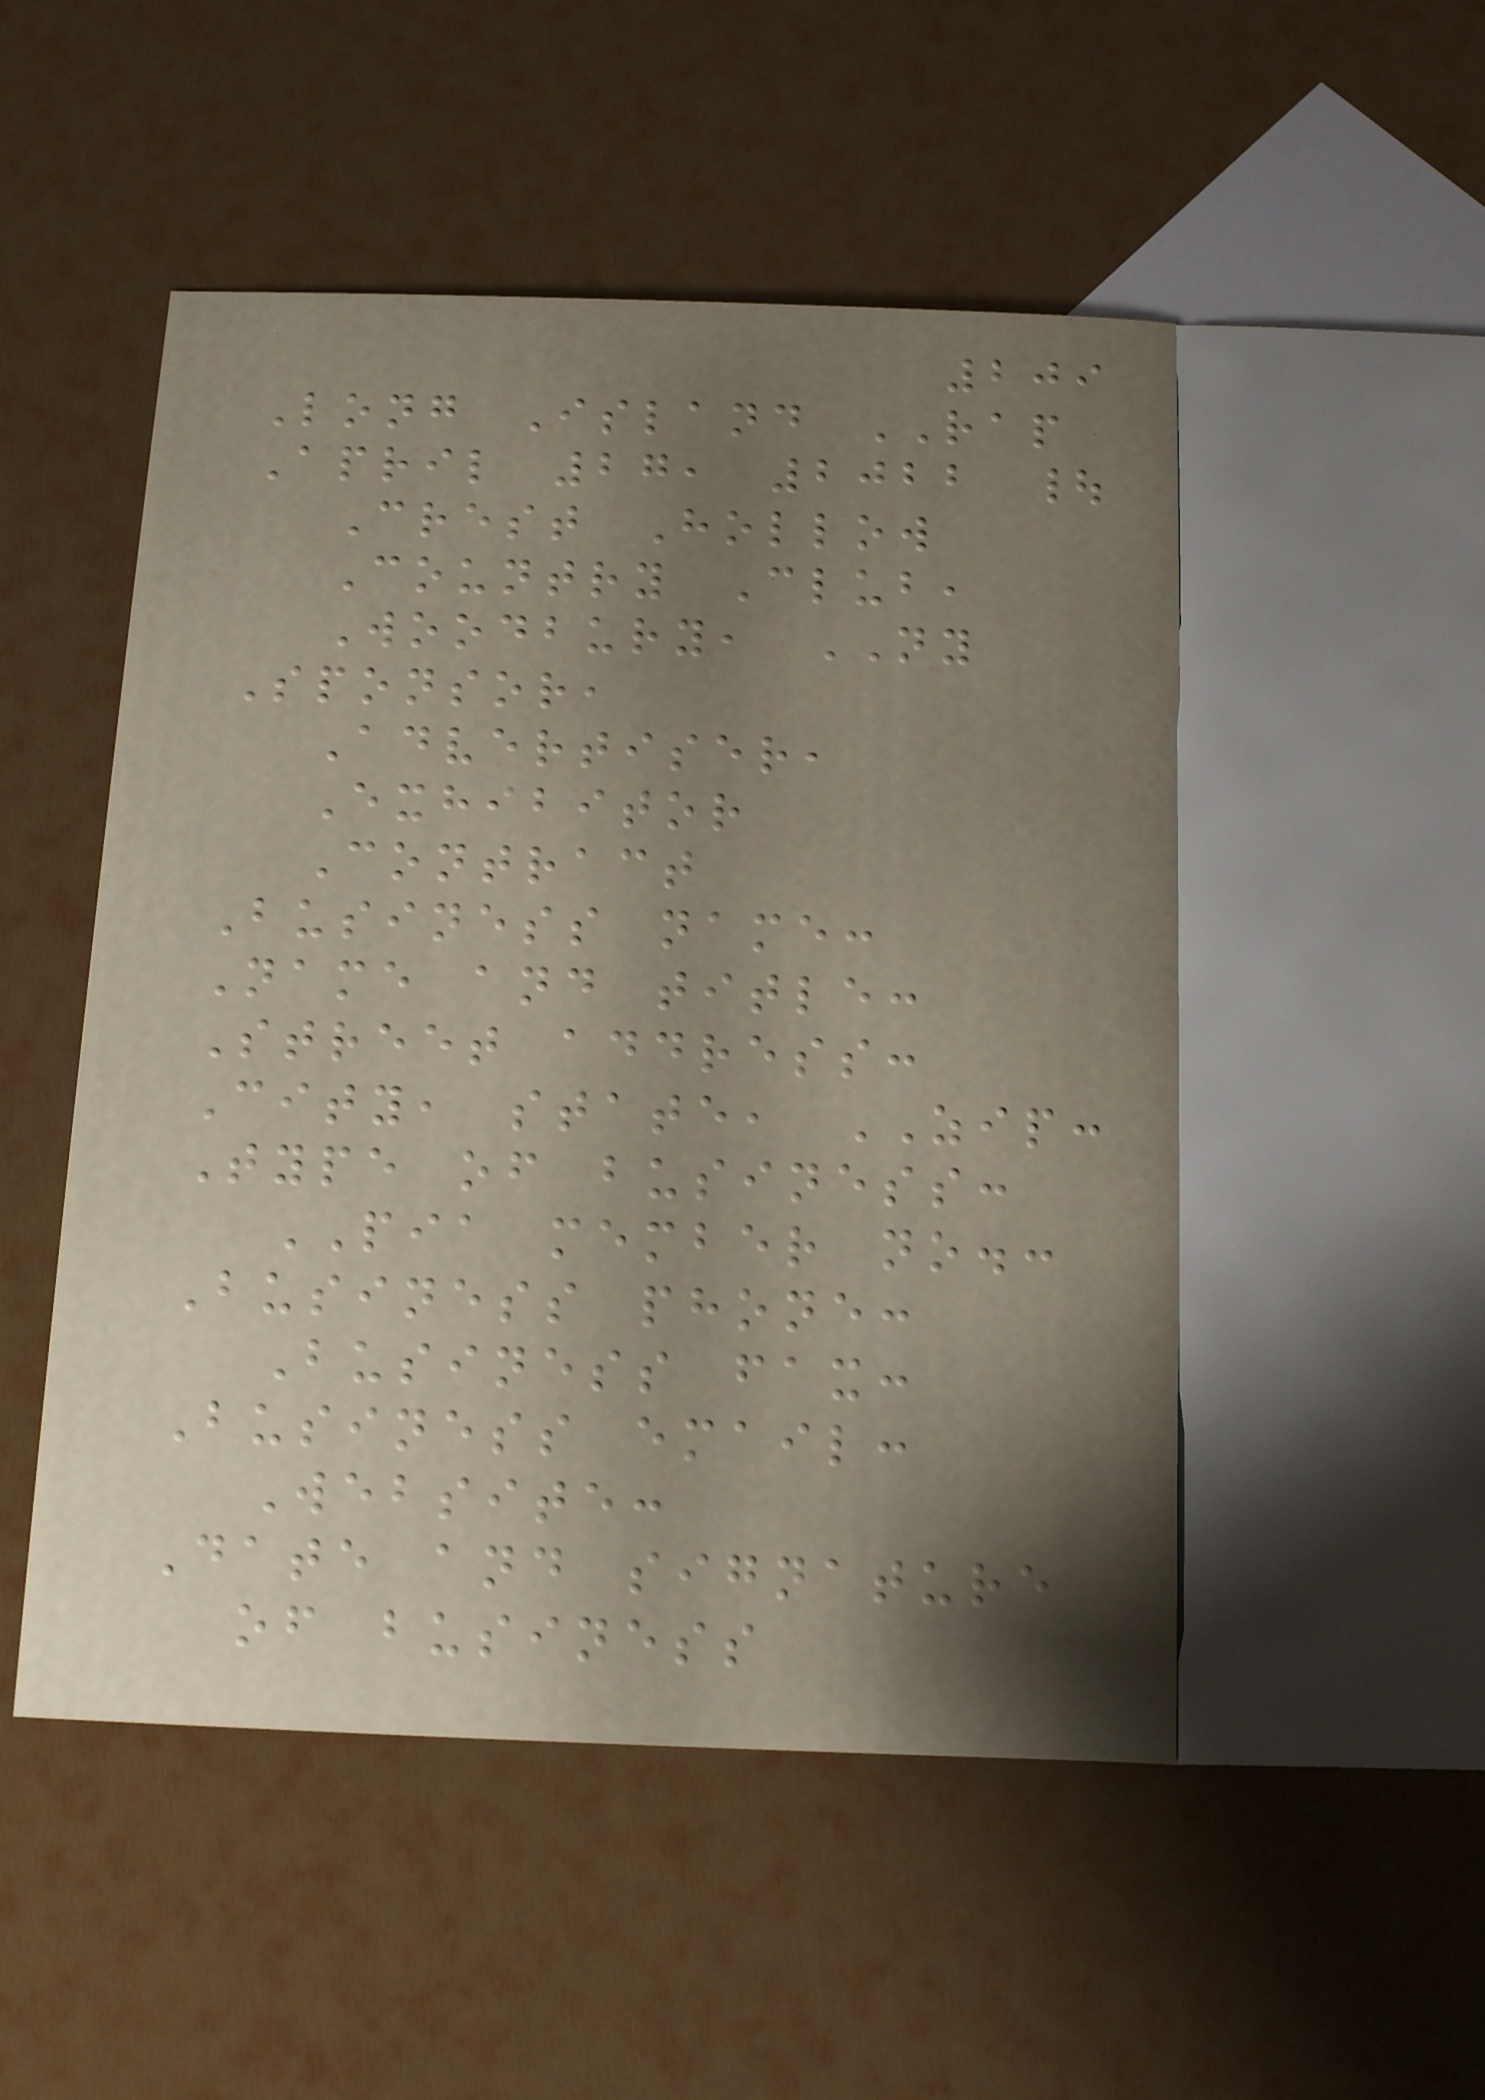209
Long Island RAP
April 27, 2022 |
Crest Hollow
Country Club,
Woodbury, NY
Sponsor,
Advertiser,
Exhibitor
Contract
Business name:
Name and title:
Street address:
City, state, ZIP:
Type of business:
PIA member no.:
Business phone:
Business fax:
Business email:
Website:
Date and signature
of business
